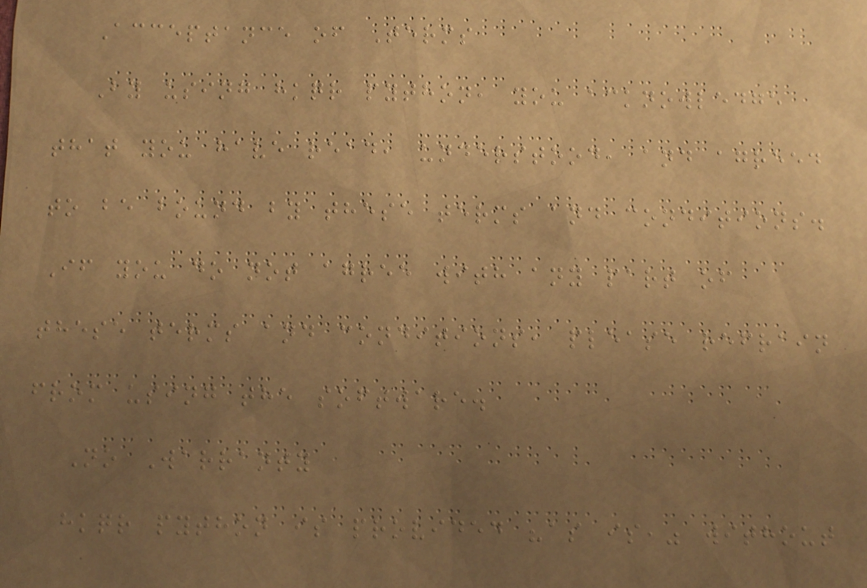Acceptance of Terms
By using hkqr python, you acknowledge
that you have read, understood, and agreed
to be bound by these terms and conditions.
If you do not agree with any part of
these terms and conditions, please refrain
from using the software.
No Warranty
hkqr python is provided "as is," without
